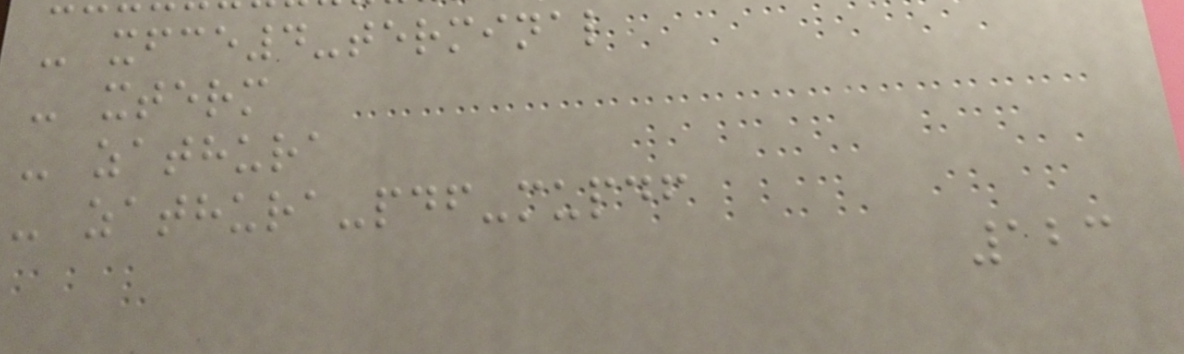- xfce4-terminal
- xterm
- zathura
- zathura-pdf-mupdf
123
